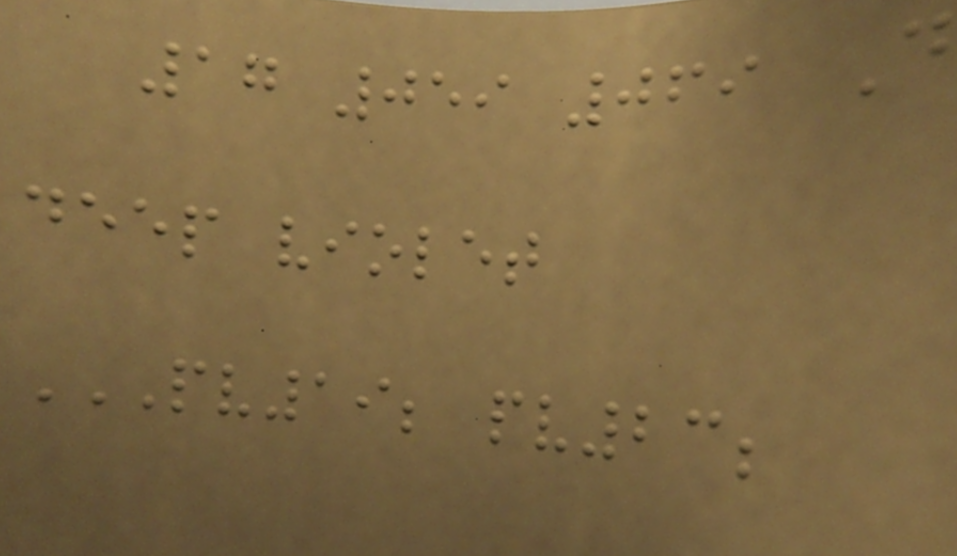17 059 069 D
deep violet
PV19; PV23;
